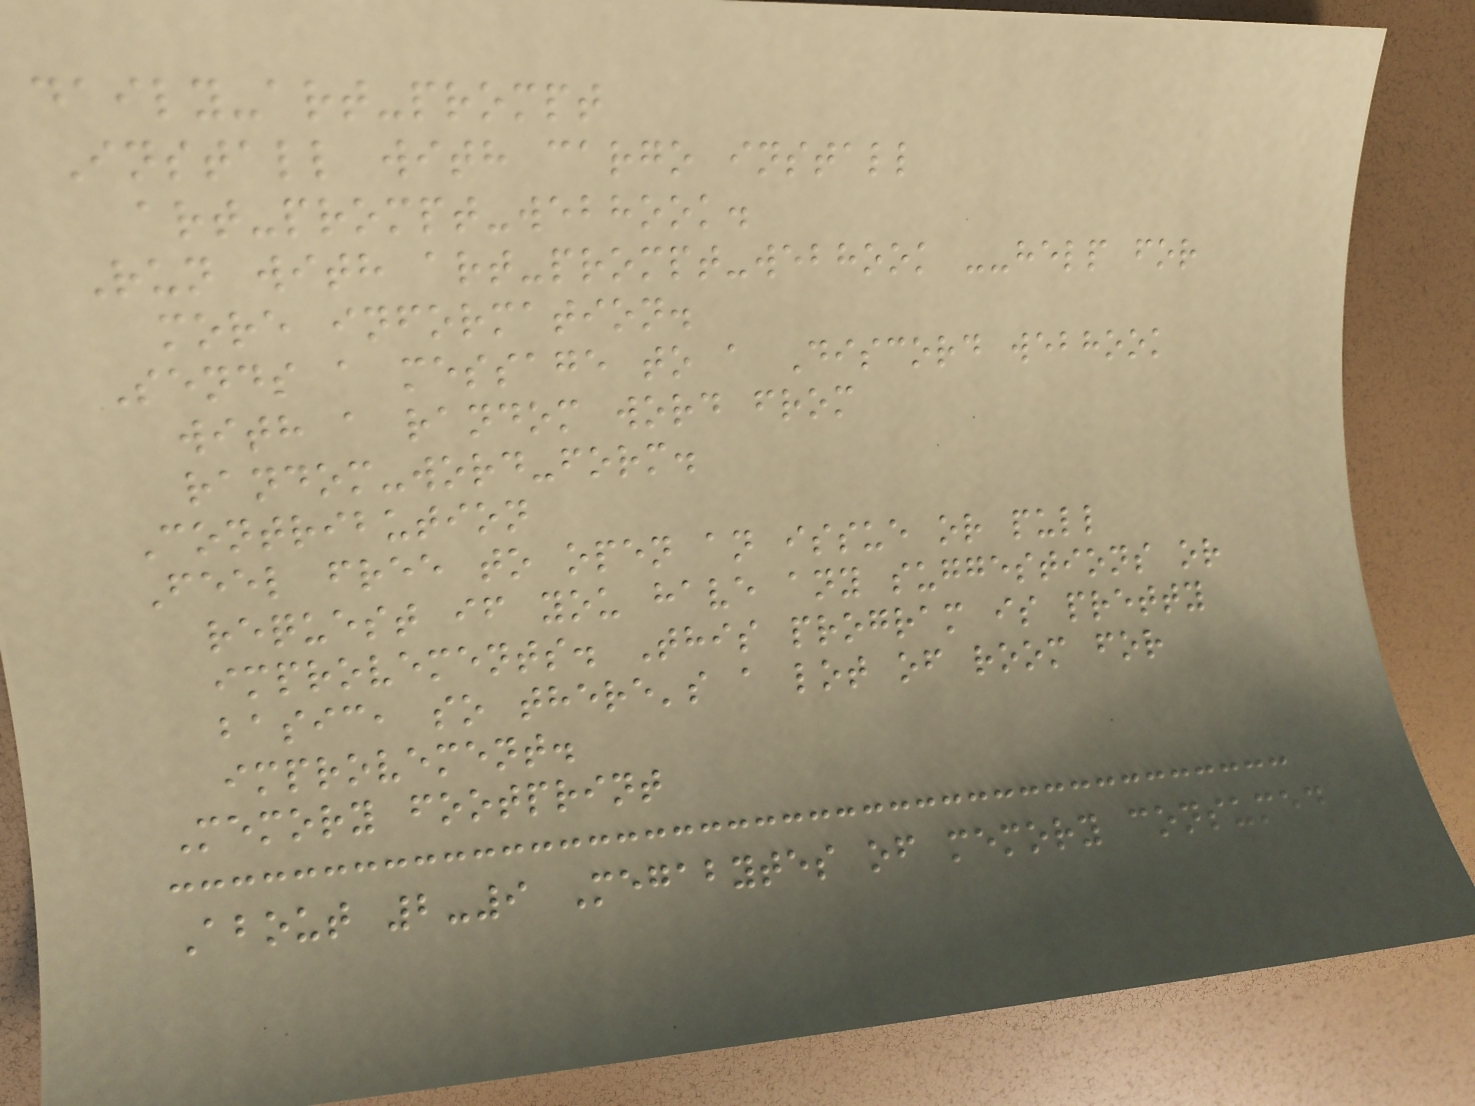daily-art-prompt
Install with cargo install
art-prompt-webhook.
Run with art-prompt-webhook --help for
more information.
Sends a message to a Discord webhook
with a random word from
random-word-form.
Contribution
Feel free to open an issue or pull
request if you have any suggestions or
improvements. This program is pretty
basic, so there's a lot of room for
improvement.
Memory footprint
About 2-9 Megabytes of memory consumed
